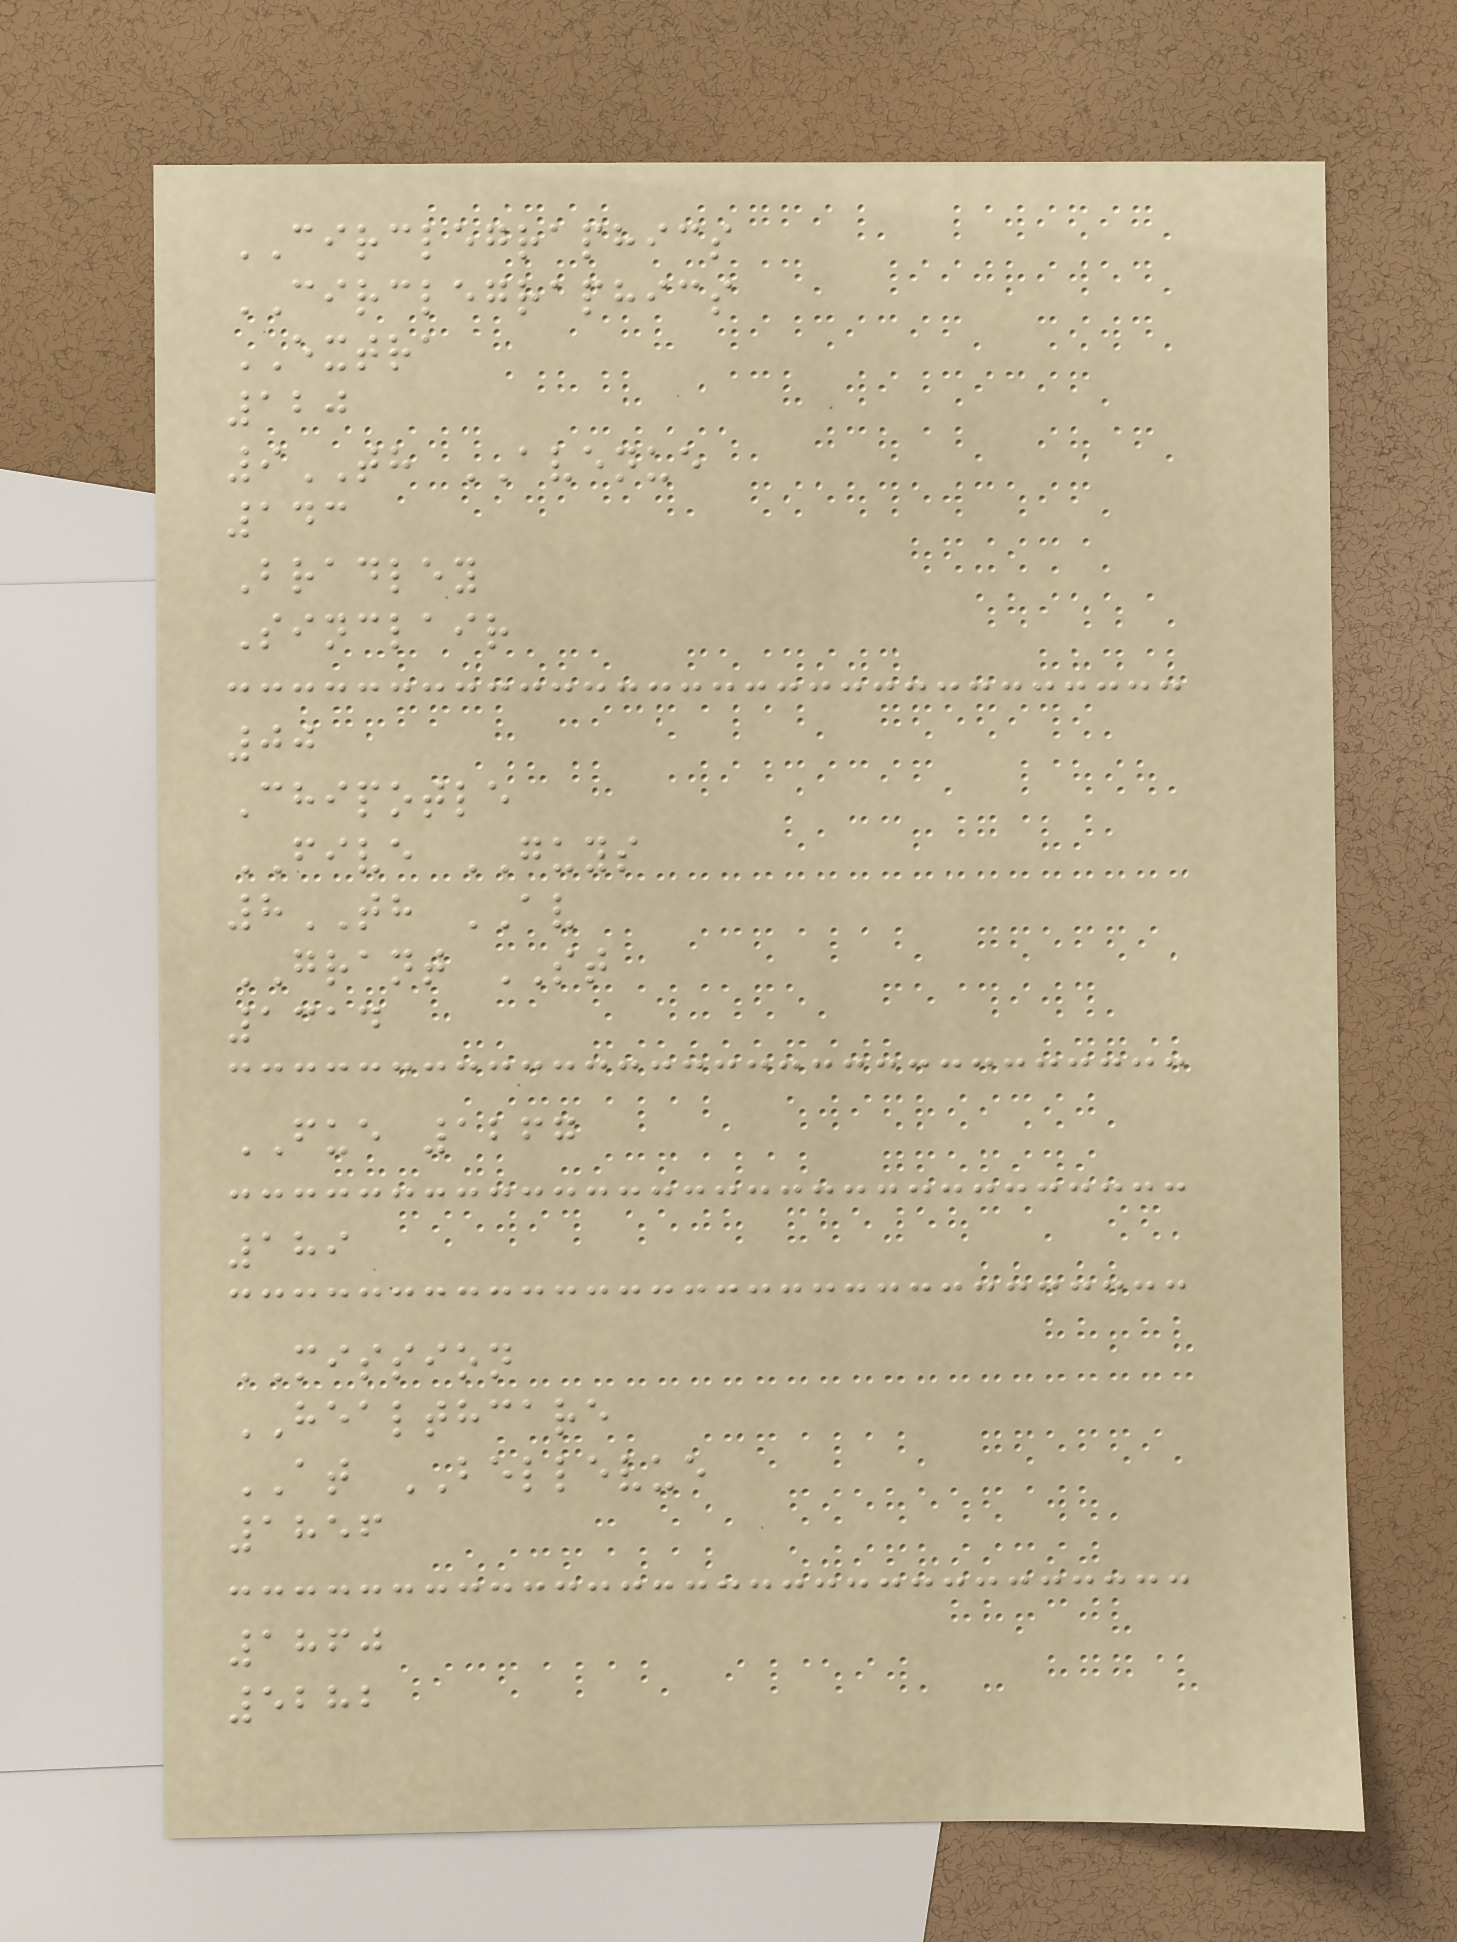CIRCLEGRAPHICS
CIRCLEGRAPHICS
EXTRA
120
9TH AVENUE
143
Bradley
Sinclair
00
Chipotle
FIVE GUYS
8TH AV
GRANT ST
1314
FUE 1267
189
MISSION
HEALTHCARE
AT BELLEVUE
1856
1860
5282
